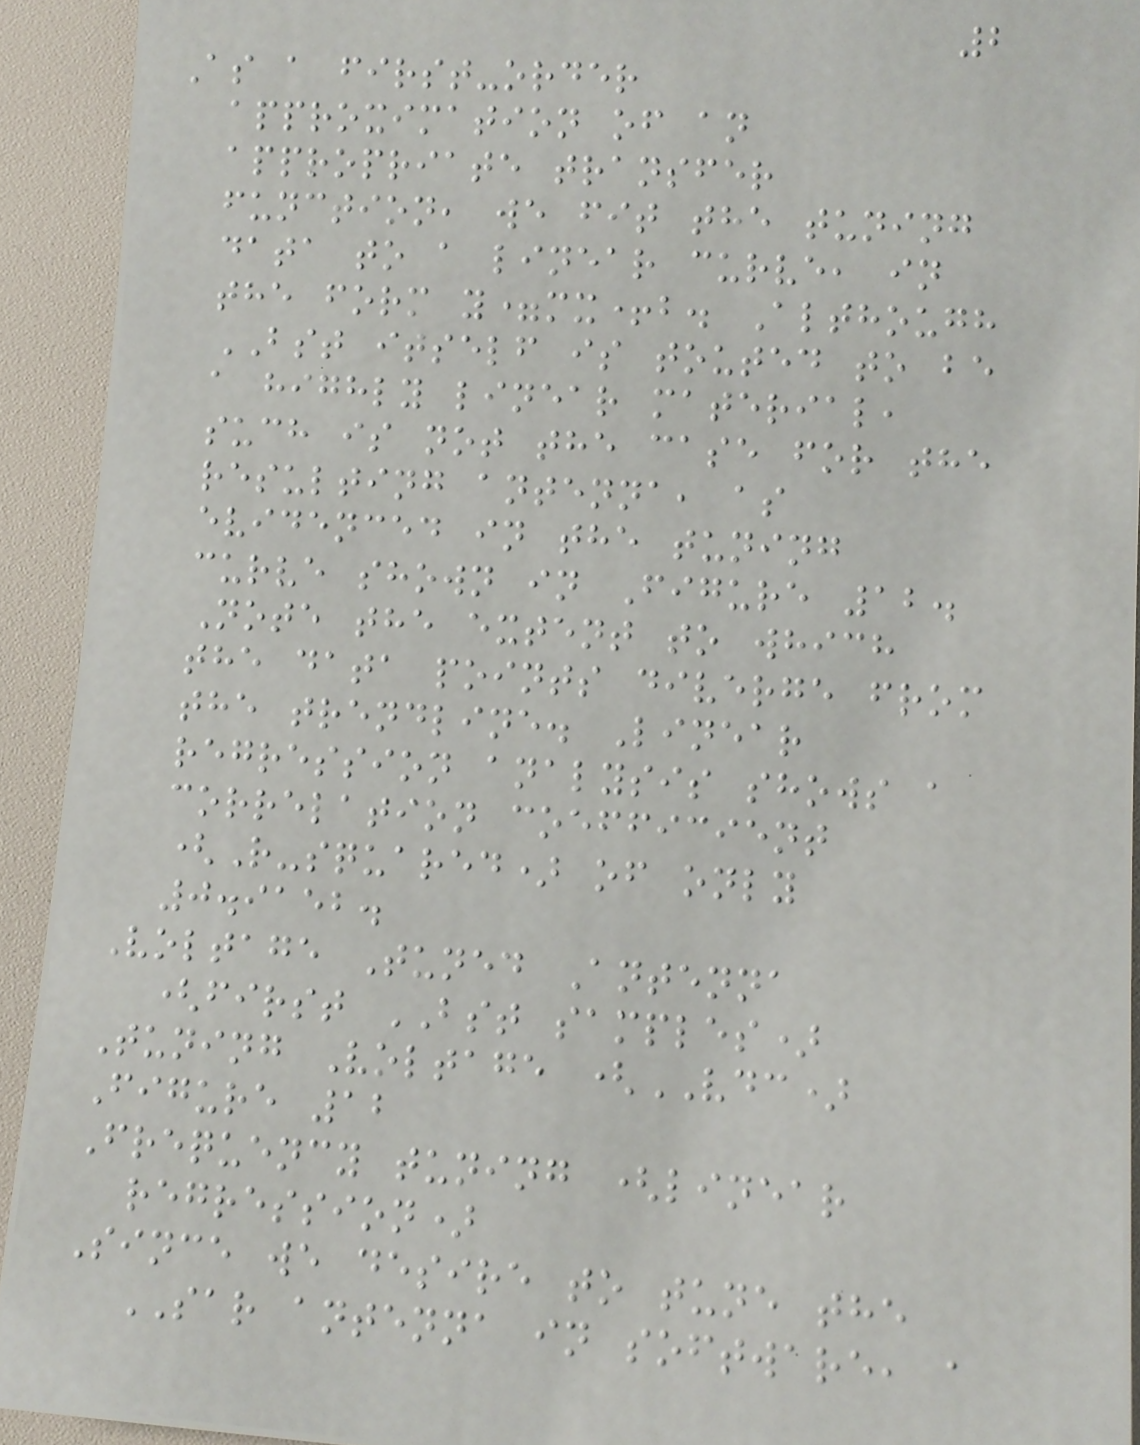2
As a first-order
approximation of an
appropriate transfer
function, we fit the tuning
data to a linear curve, in
the form y=mx+b. Although
BST itself is touted to be
a highly linear material,
such is not the case for the
resulting antenna, as
evidenced in the tuning
curve shown in Figure 12.
Note the extent to which
the data points diverge from
the trendline. Linear
regression analysis shows a
correlation coefficient
(R-squared) of only
0.9152.
Voltage Tuned Antenna
(first BST samples)
Tuning Voltage (VDC)
Figure 12
Frequency tuning (linear
regression)
Since we desire to tune the
SAR antenna in software, a
